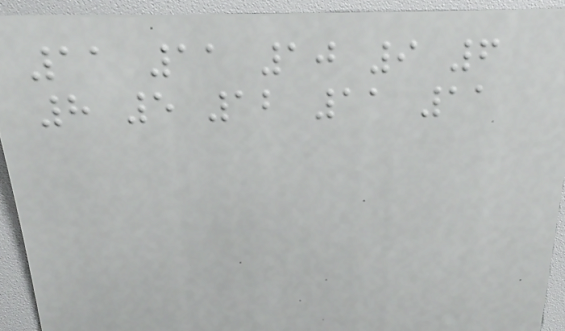11 11 10 9 6
8 5 12 11 11
